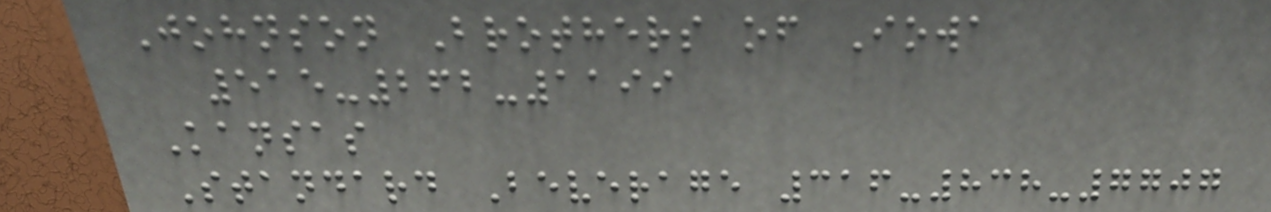Johnson Brothers of Iowa
515-262-1199
Kansas
Standard Beverage 316-838-7707
